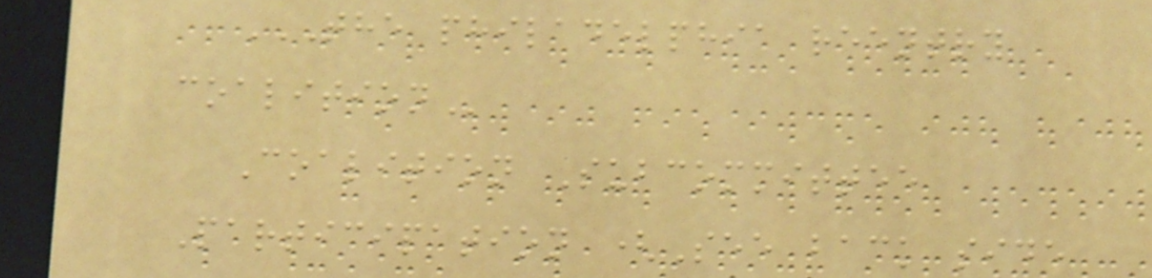THE PHILADELPHIA REENTRY
COALITION
Coalition Subcommittee
Participation (See back side
